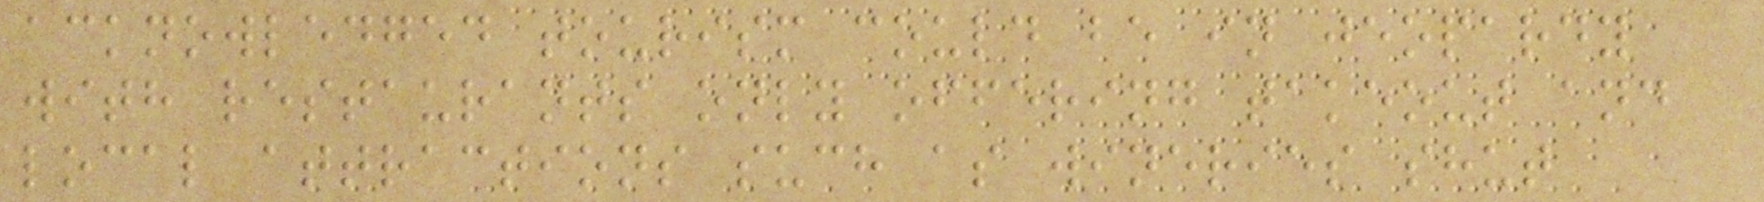acknowledged tourism could be in jeopardy
with restaurants only offering takeout and
local attractions such as wineries shut
